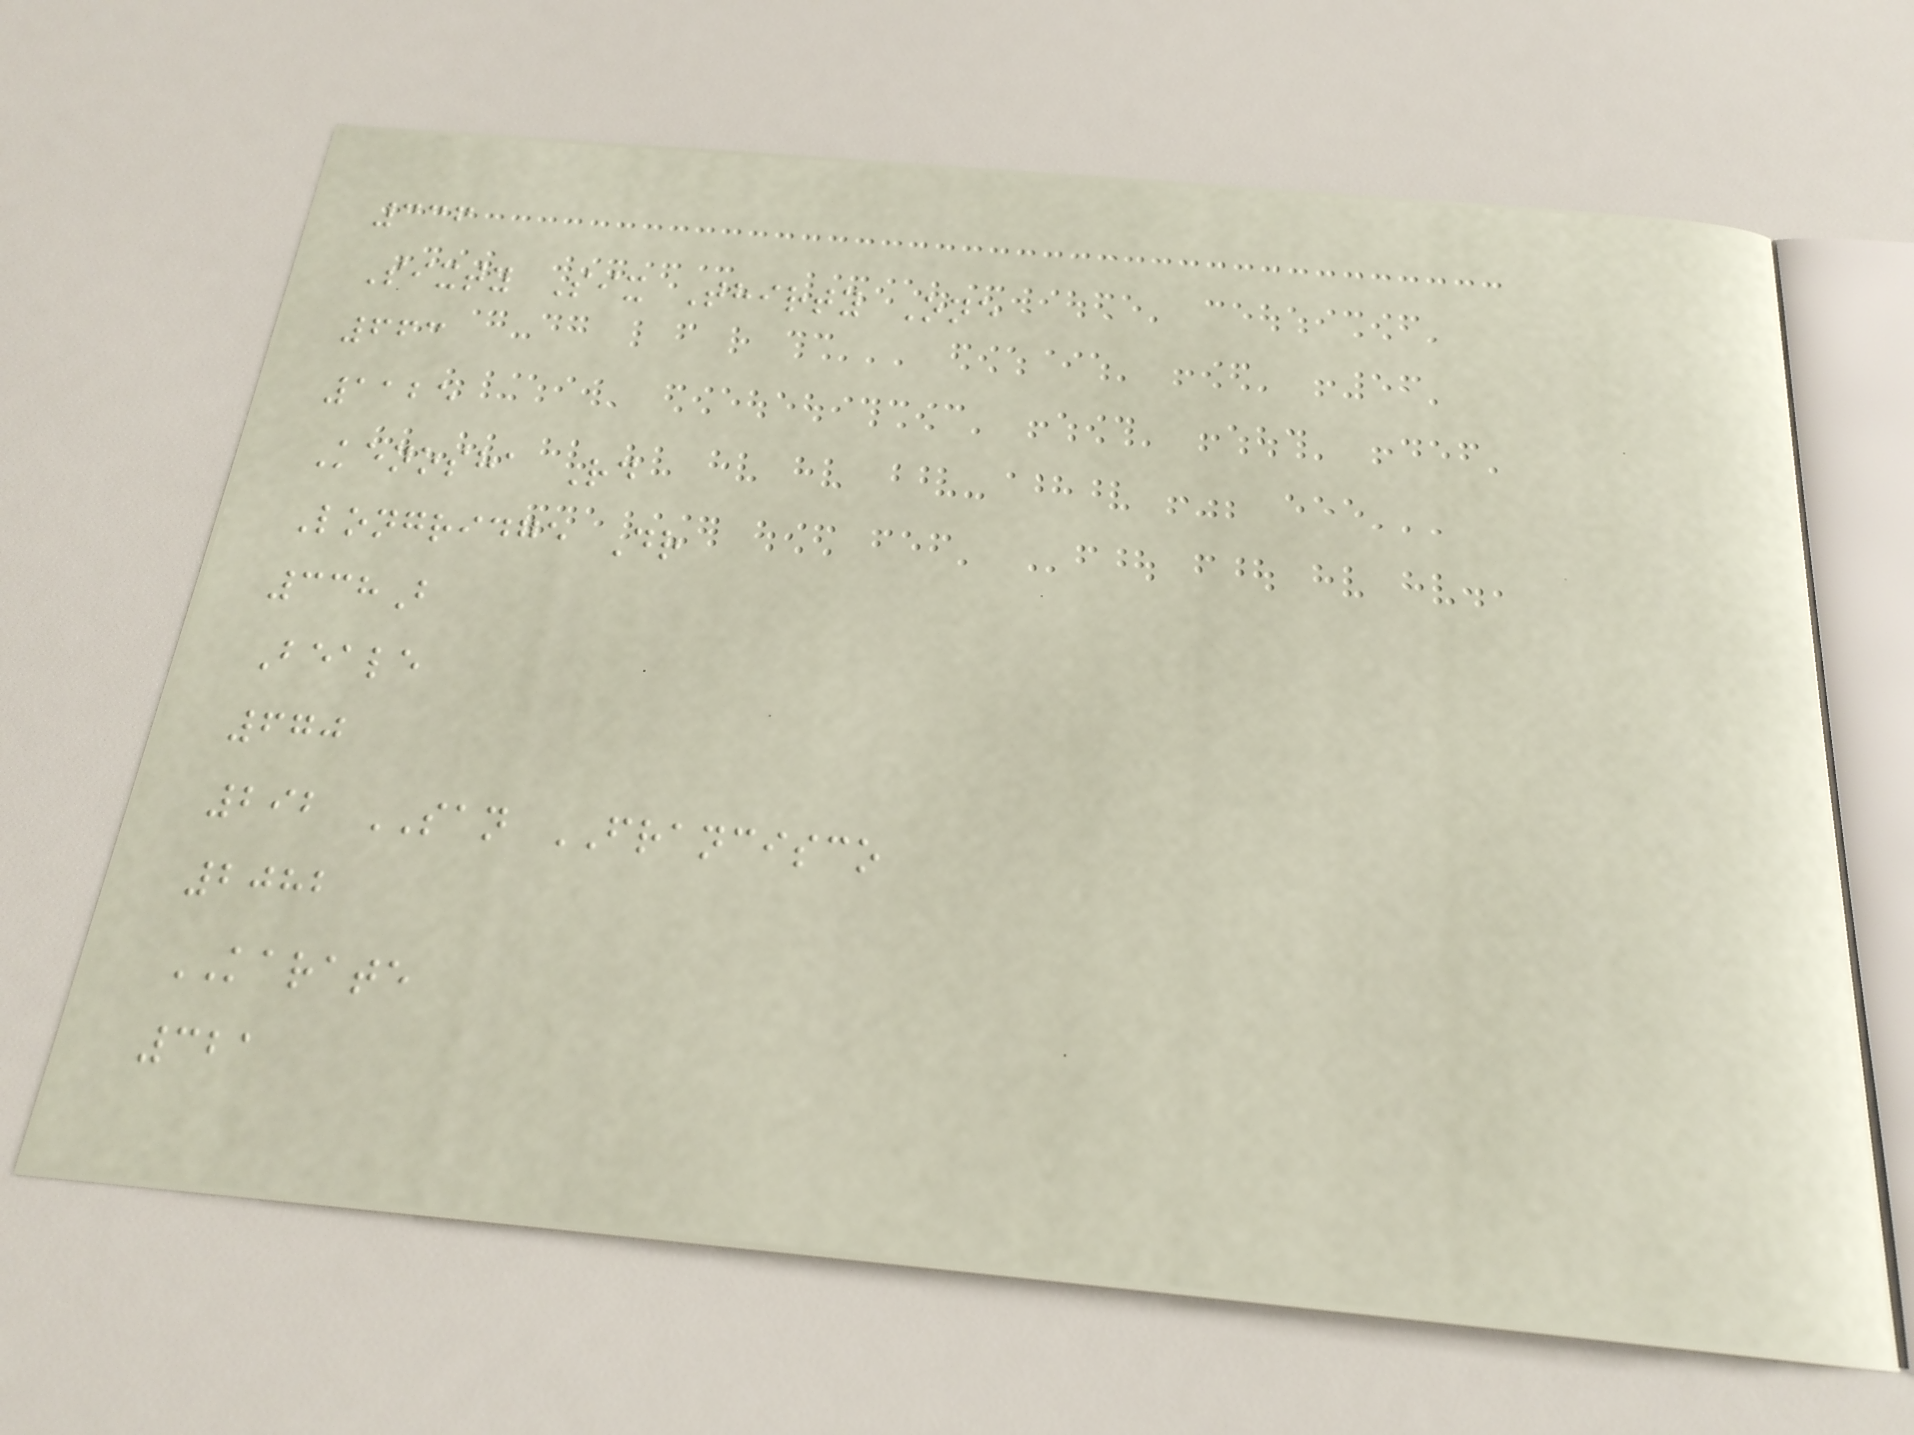336
Sixty Six Thirty One
663
1125
Kenosha Rd
Longridge Dr
338B
Beale
670
292 SAN FRANCISCO
2082
KARATE
321
